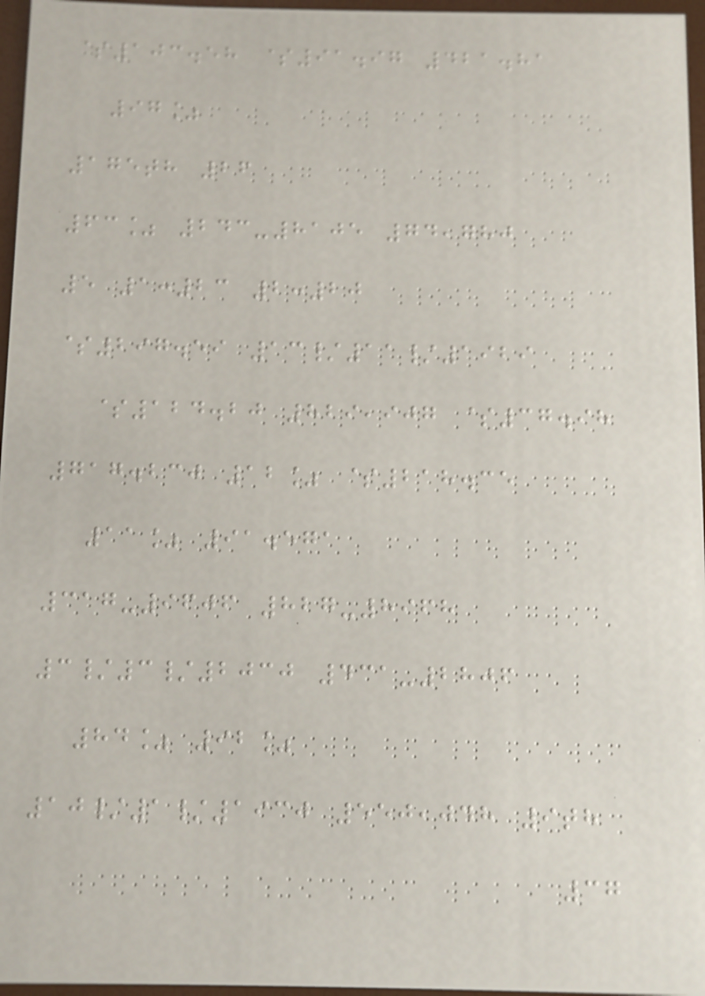$103.58 $91.97 421.81
97%
175th 26
63% 243-8105 74,780
5 1:23 2:20
$297.59 13/11/1929
$124.20 829,907 $37.98
717.230 12% $218.35
11% 91.571
317-9606 827-8968
3/3/2030 431-2806
84% 92%
10/1/1930 550,048 9th
37
